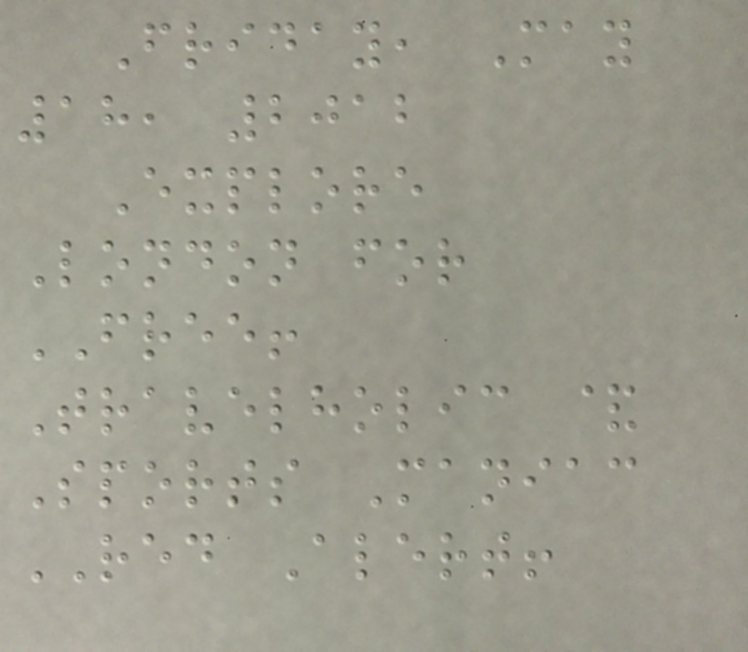Friday, May
18, 2012
Explore
London for
FREE!
Travelholic &
Sports Maniac
RED Alert!
